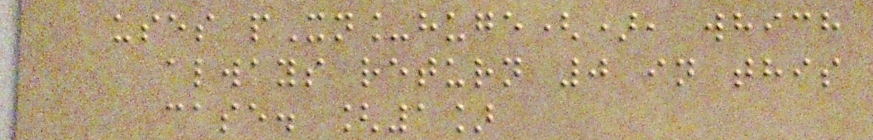uses pXn_huge(), which
always return 0 in this
case. [1]
